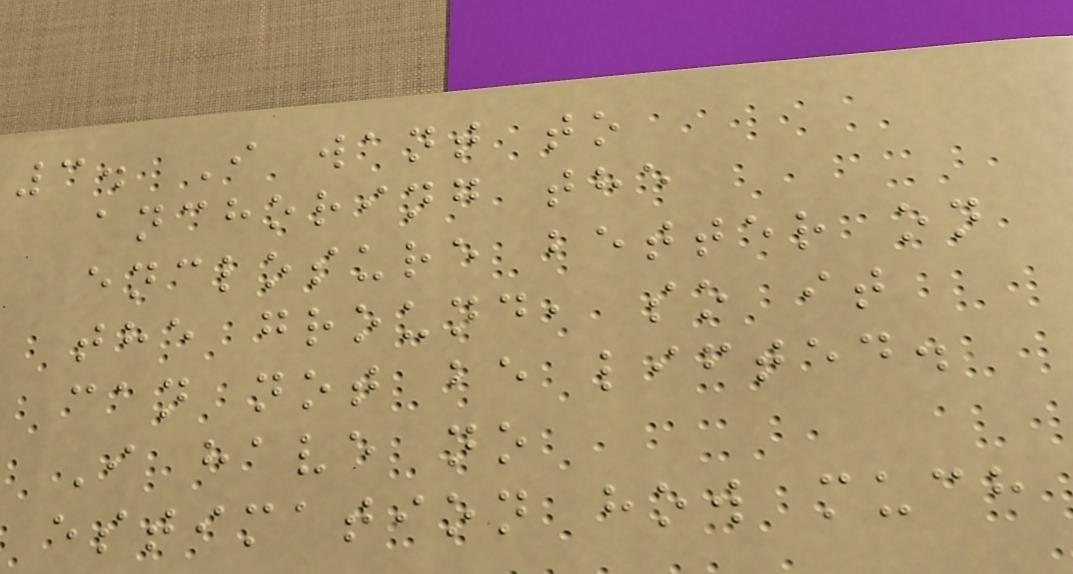3. I want to
anchoring the
enclosure better on
the ground, so it
can not be lifted.
I have no
estimation how much
